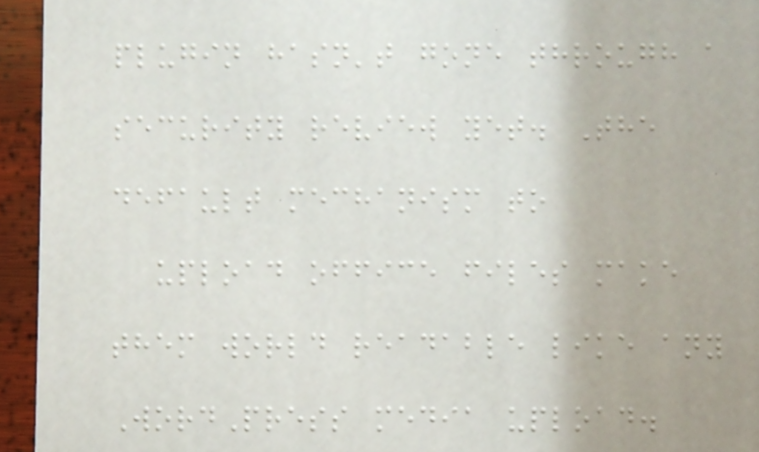plugin hasn't gone through a
security review yet. The
default mechanism to
upload office files make
them world readable like any
WordPress media upload.
